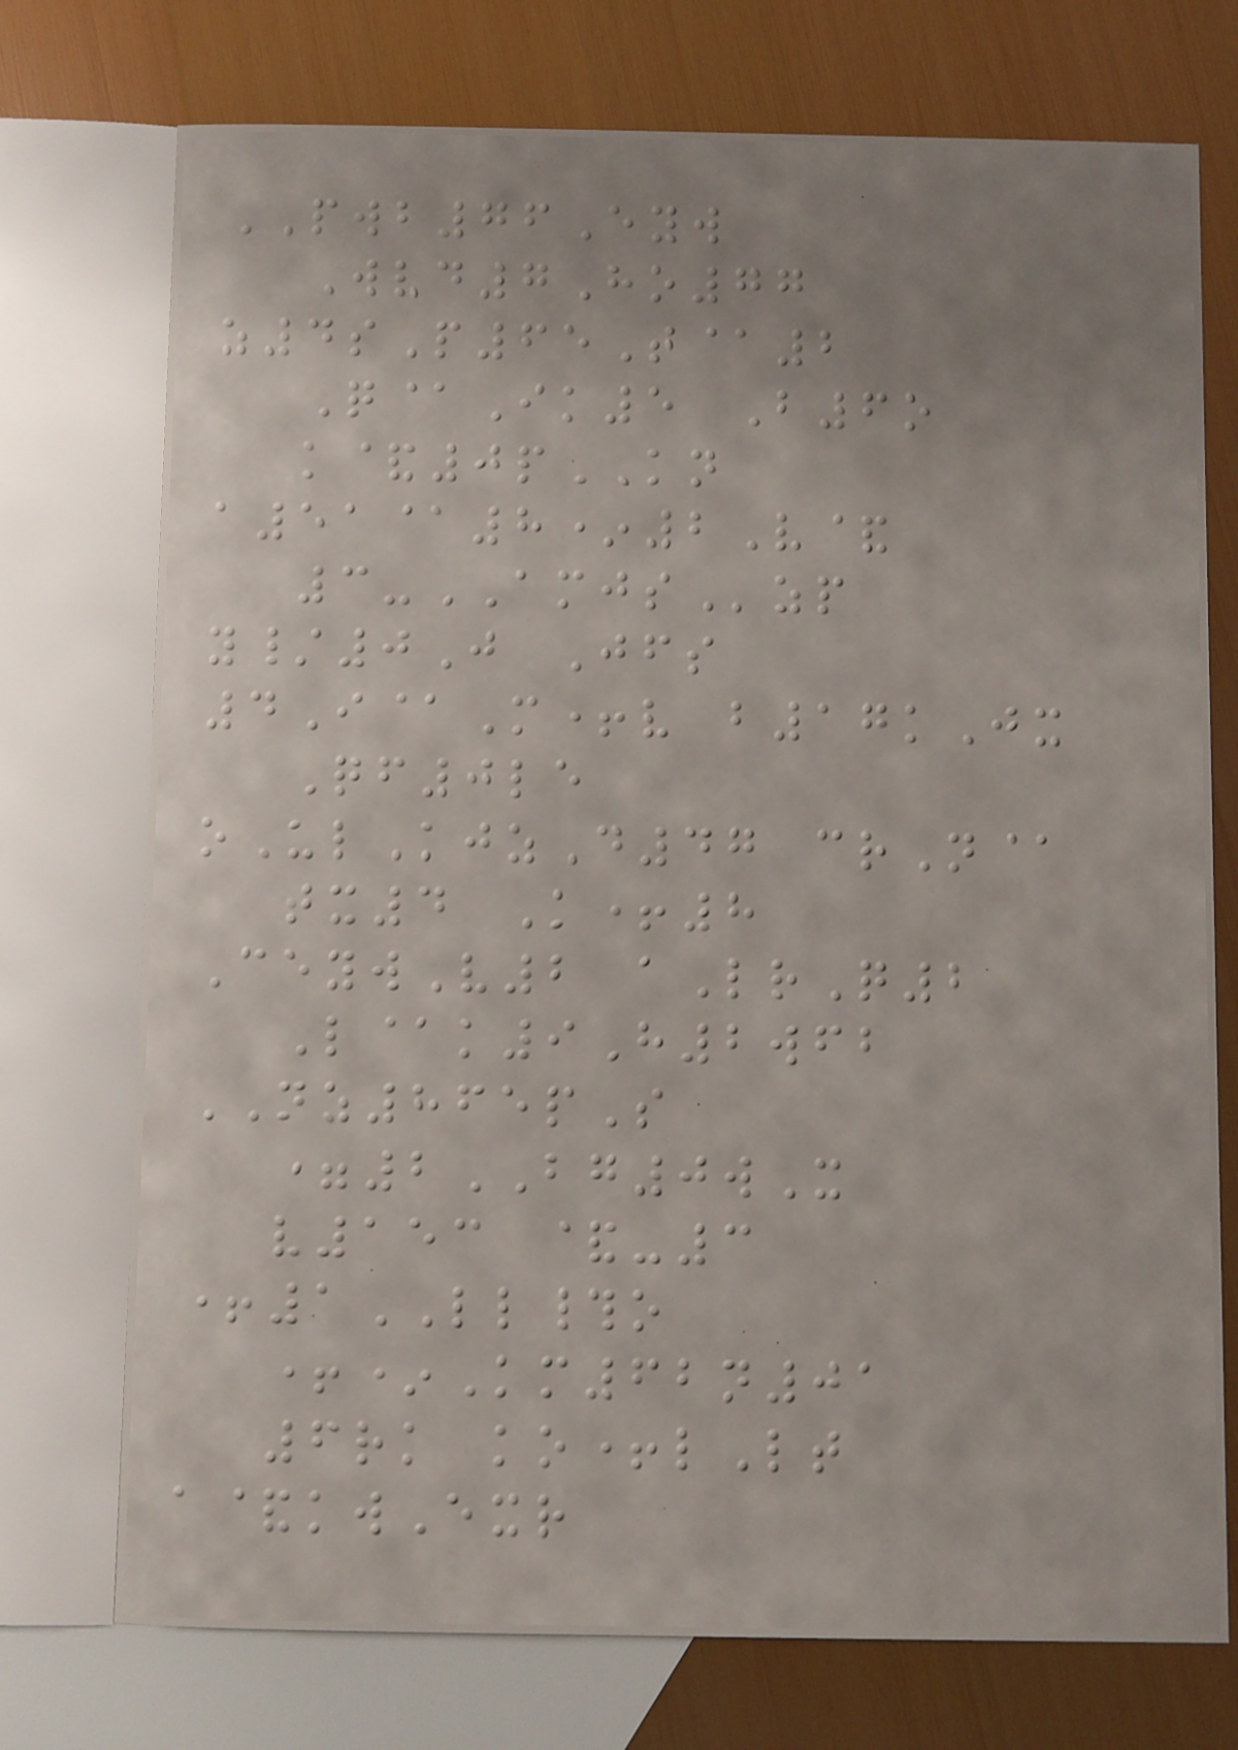PWB76Eyw
Wvd7Ho77
z4sP65T@2
Q@Ik5 B6o
k&0pKN
a51@8*2V&
3-AMJSzp
y/0J Jfs
4I@M+v b17kJx
Qf0le
oUlKjzD47 crN@
tx4 K+8
CeywV2 aLrQ2
L@k9H2wfb
NZ865pS
=2BG0wX
v153 &-3
+1LL#o
+*Km62n01
6rk ko+lLt
a&kwExr
